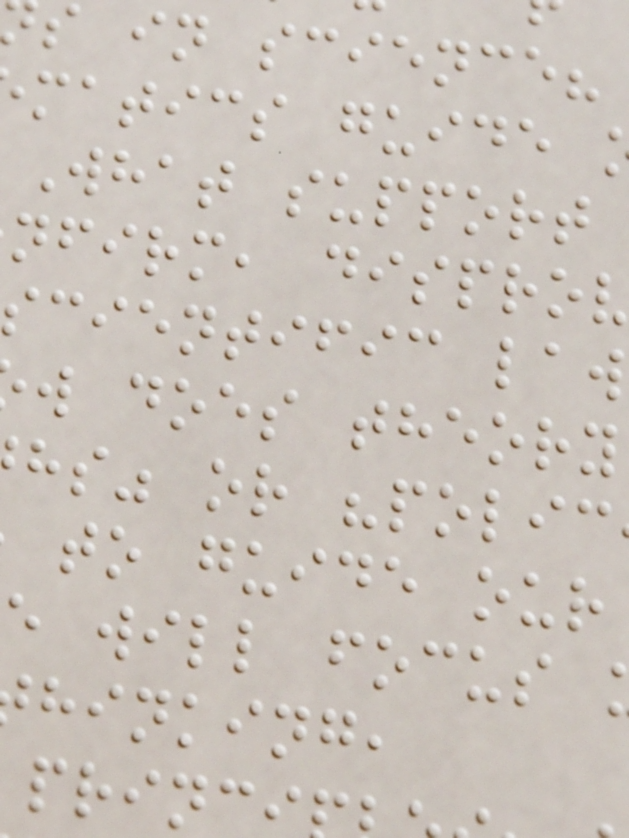s in science?
matics guide
What support
nfirm, dispro
scientific law
w does theory
hs" or "polic
to guide our
e will focus
hinking,
